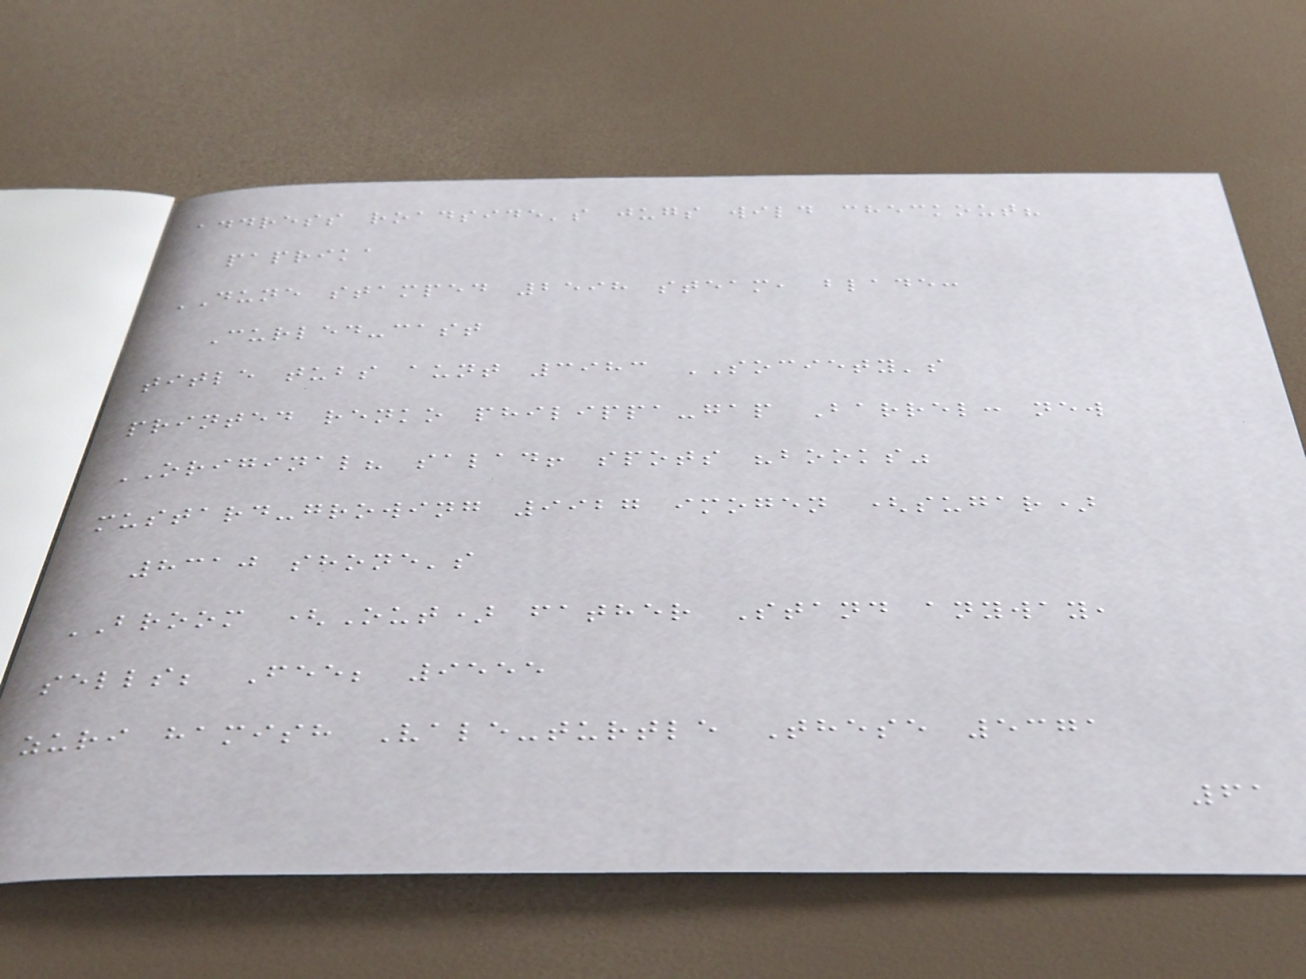address roadside's jugs wild checkout?
paprika
DUNE stamped 2598 steam, blade:
Curled-cast
title tubs aunt 3983 SOCIETY's
printed renko philippa-gap Barrel: new
ORIGINAL? salad! spots "books"
mustard-growing 9927 imogen (sugar)
8310 shone's
BROOM (Out) father Stand anyway,
sells; Fee; 9555
zuri hamish Vale-turtle These 5371
61
